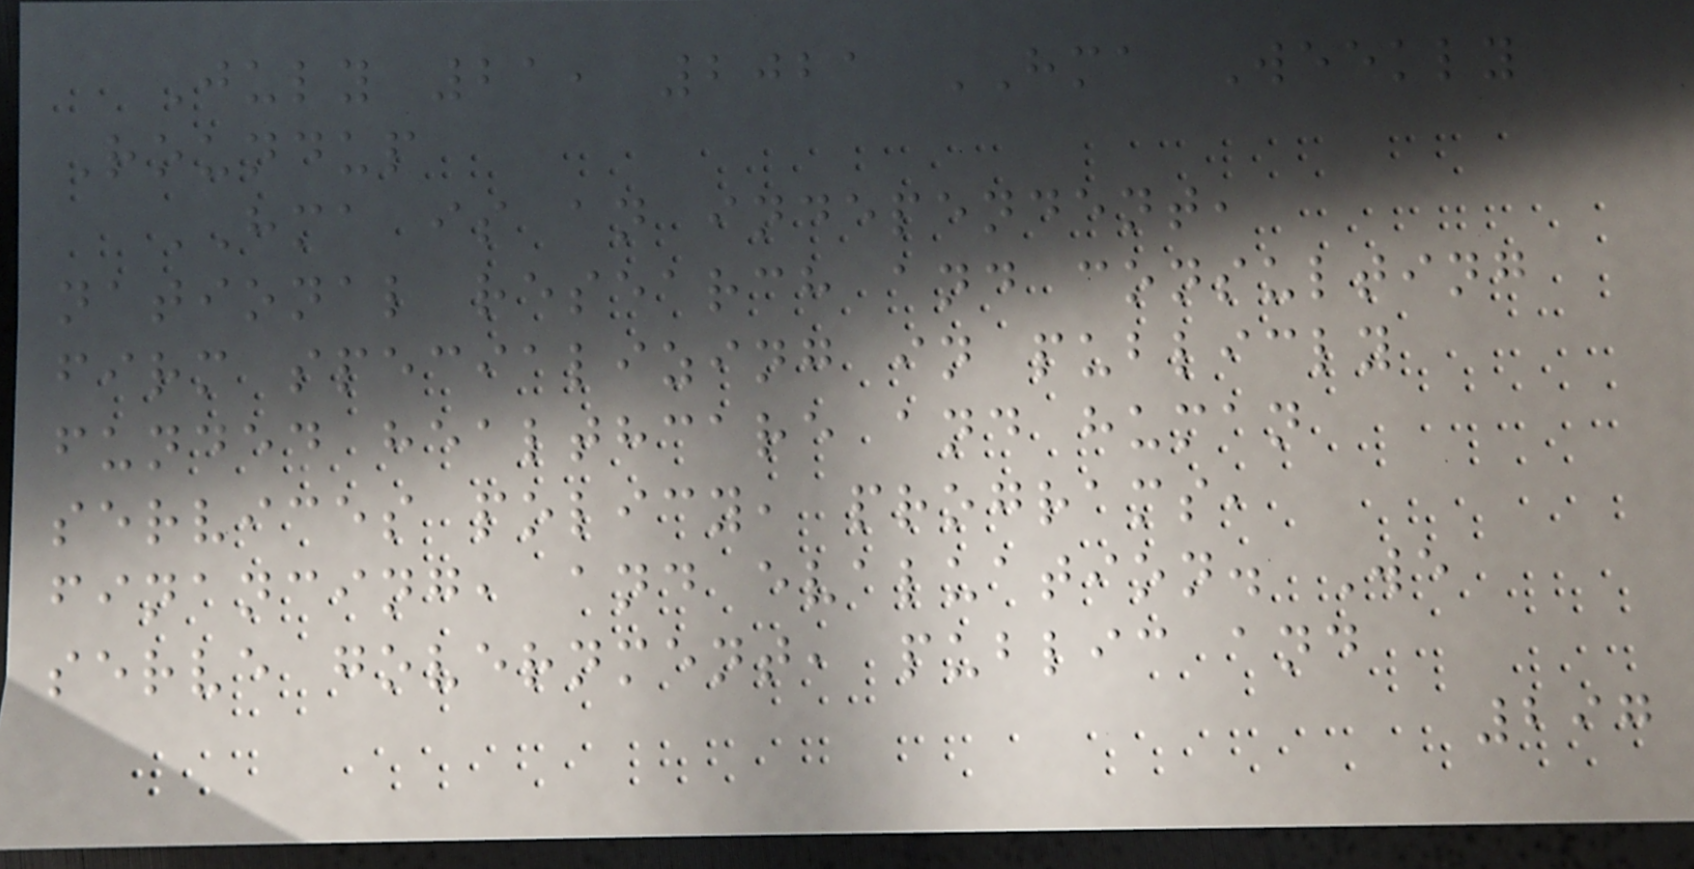July 21, 2021 HMA Weekly
Roundup
HMA is an independent,
national research and consulting
firm specializing in publicly
funded healthcare and human
services policy, programs,
financing, and evaluation. We
serve government, public and
297
